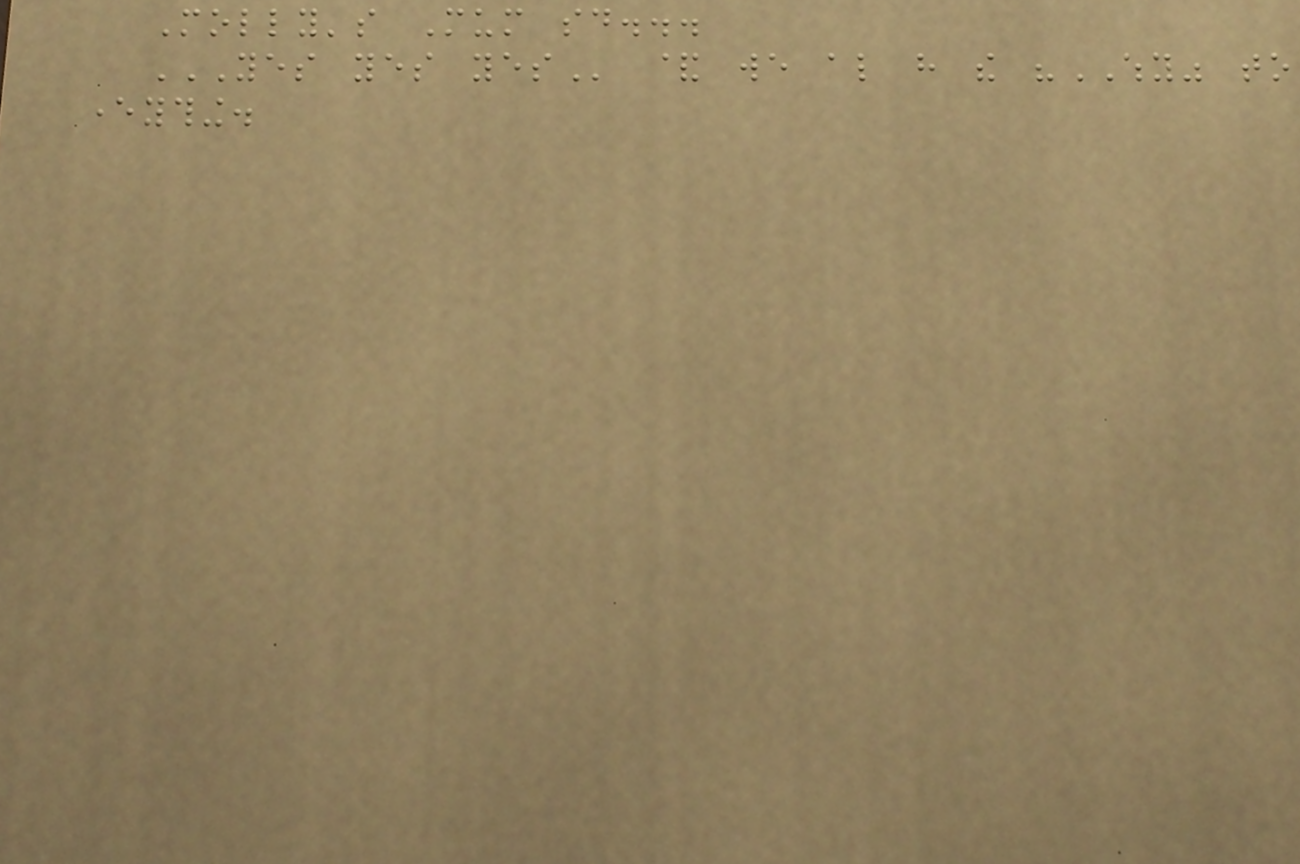Molly's Mum said...
YES YES YES & we also have the "WHY" to
everything.
